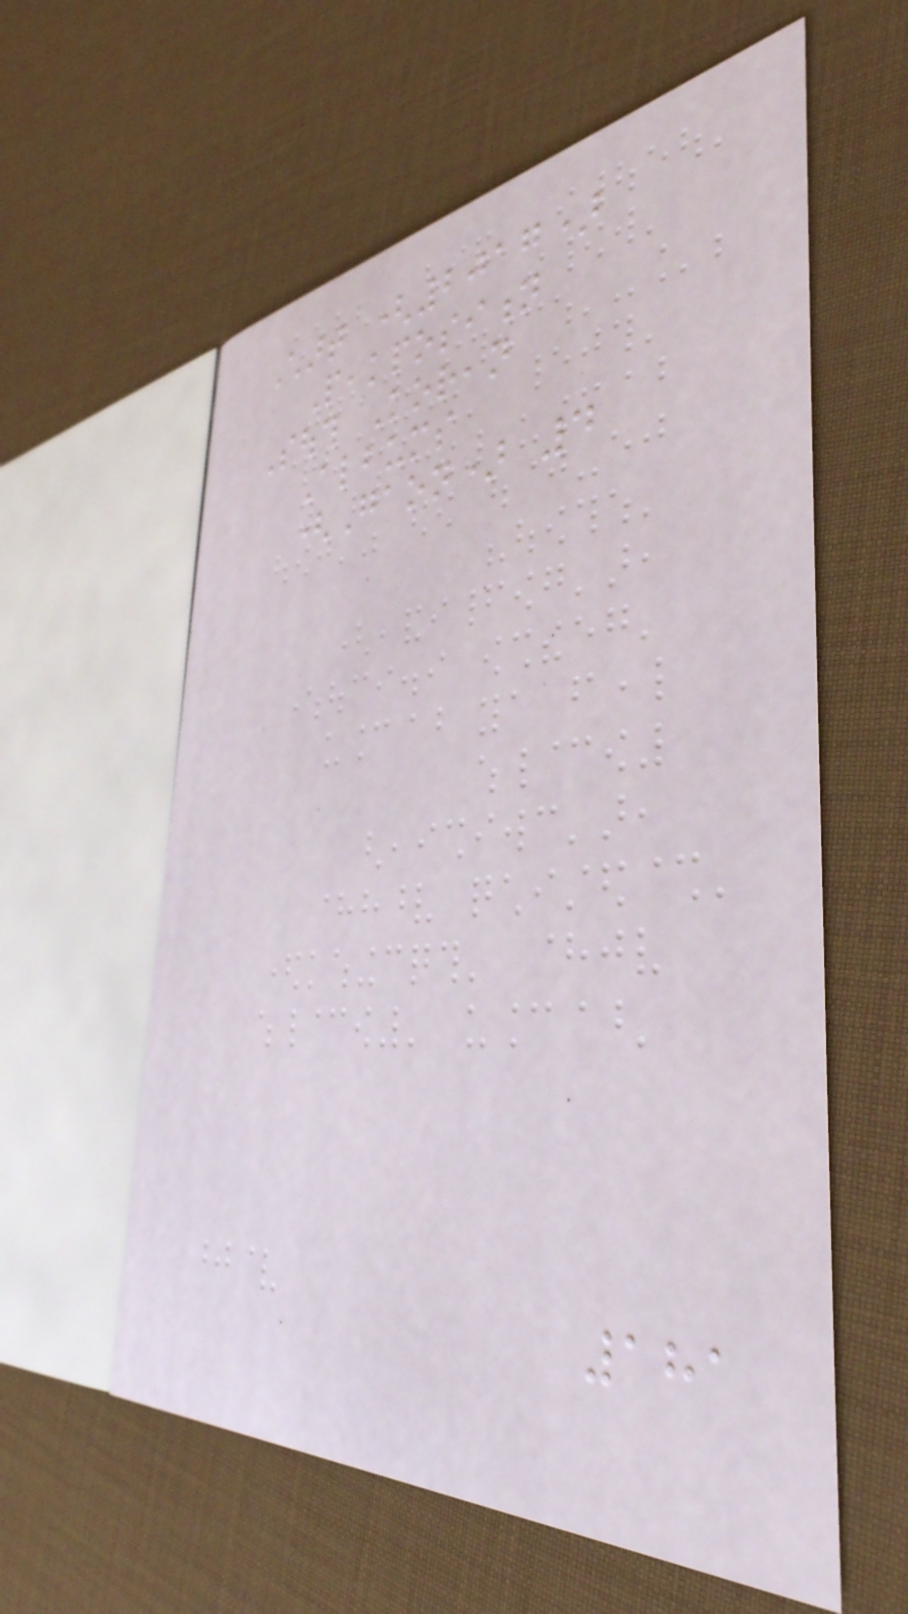Chart (2017)
Peakposition
South Korean
Albums
(Gaon) 4
181
